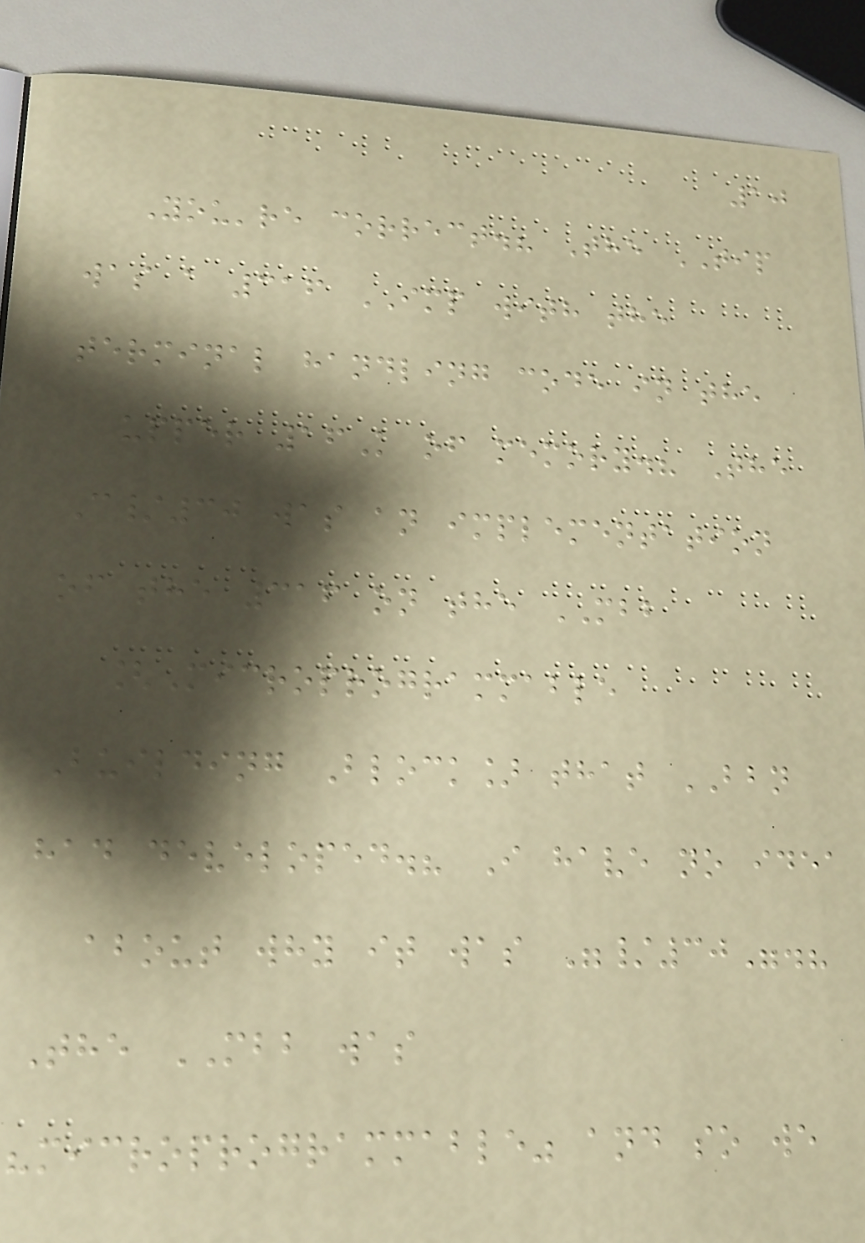10
You're correct.? The TIP
was a 316 IMP with the
terminal handling code in the
upper 16K of memory.? The
C/30 was an implementation
of the 316 on the MBB
[Microprogrammable
Building Block] that BBN
had developed.? I have no idea
about why it was "/30".?
The MBB was
"microprogrammable" and so we
